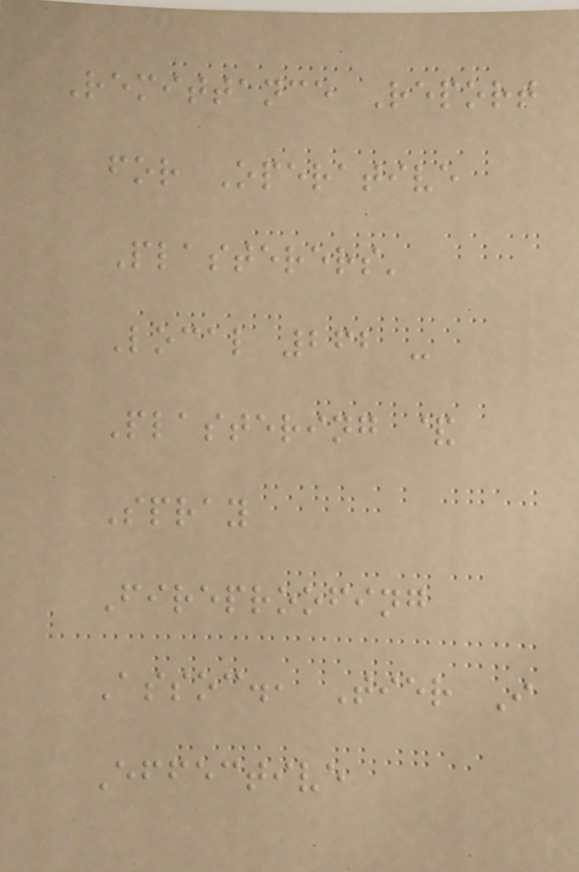Remittance Report
for Operative
Plasterers'
Local 262 -
Plastering &
Spray
Fireproofing
Assoc., Tier I
Effective
